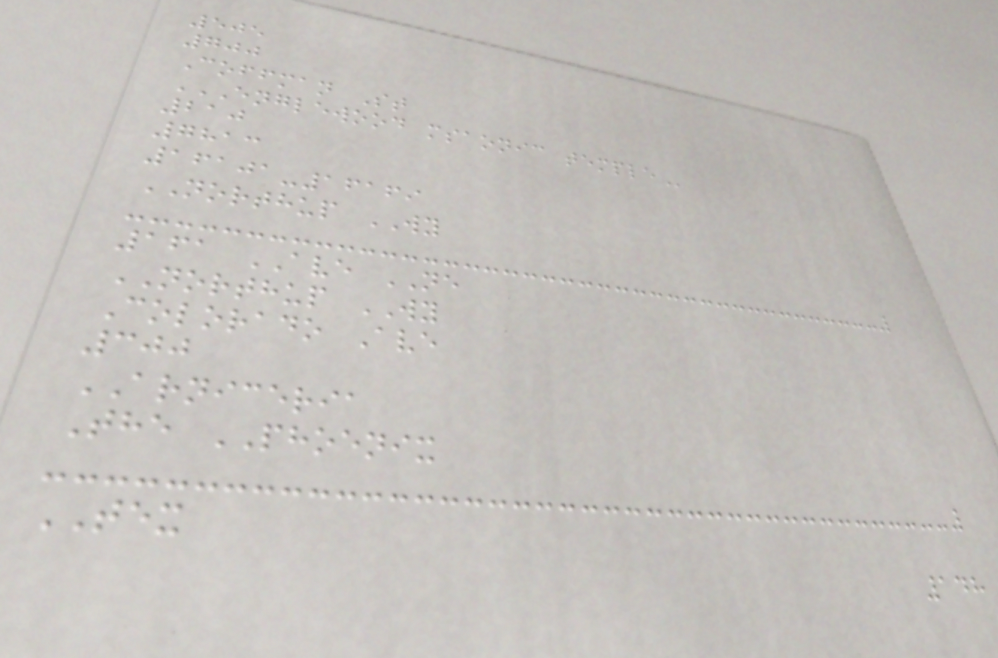505
700
Coffman St
ENGLEWOOD MSAONIC TEMPLE
210
7813
16101-16169
NORTHUP WY
161 AVE NE
NORTHUP WY
Colorado Ave
300
ARNICERIA
The PHOENIX
TEX
148
